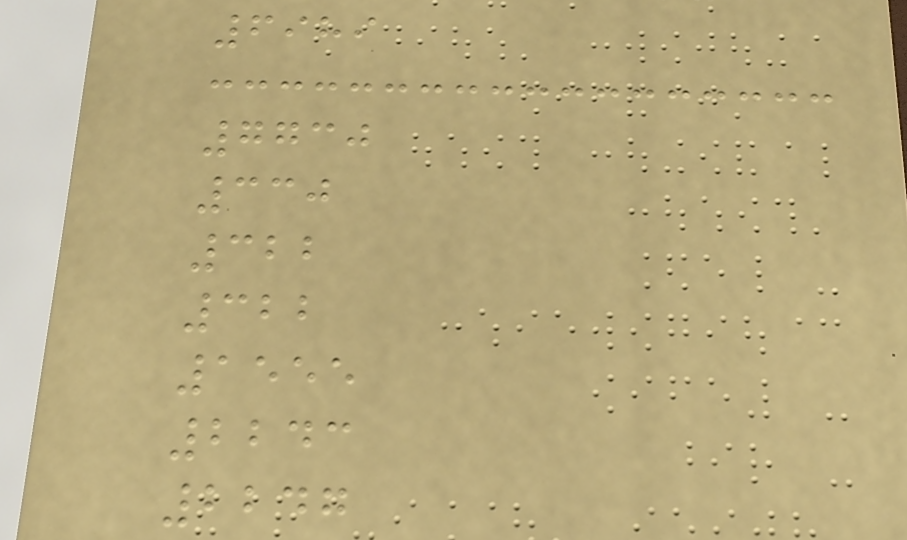6989
7730
330
322
322
1555
2243
2247
